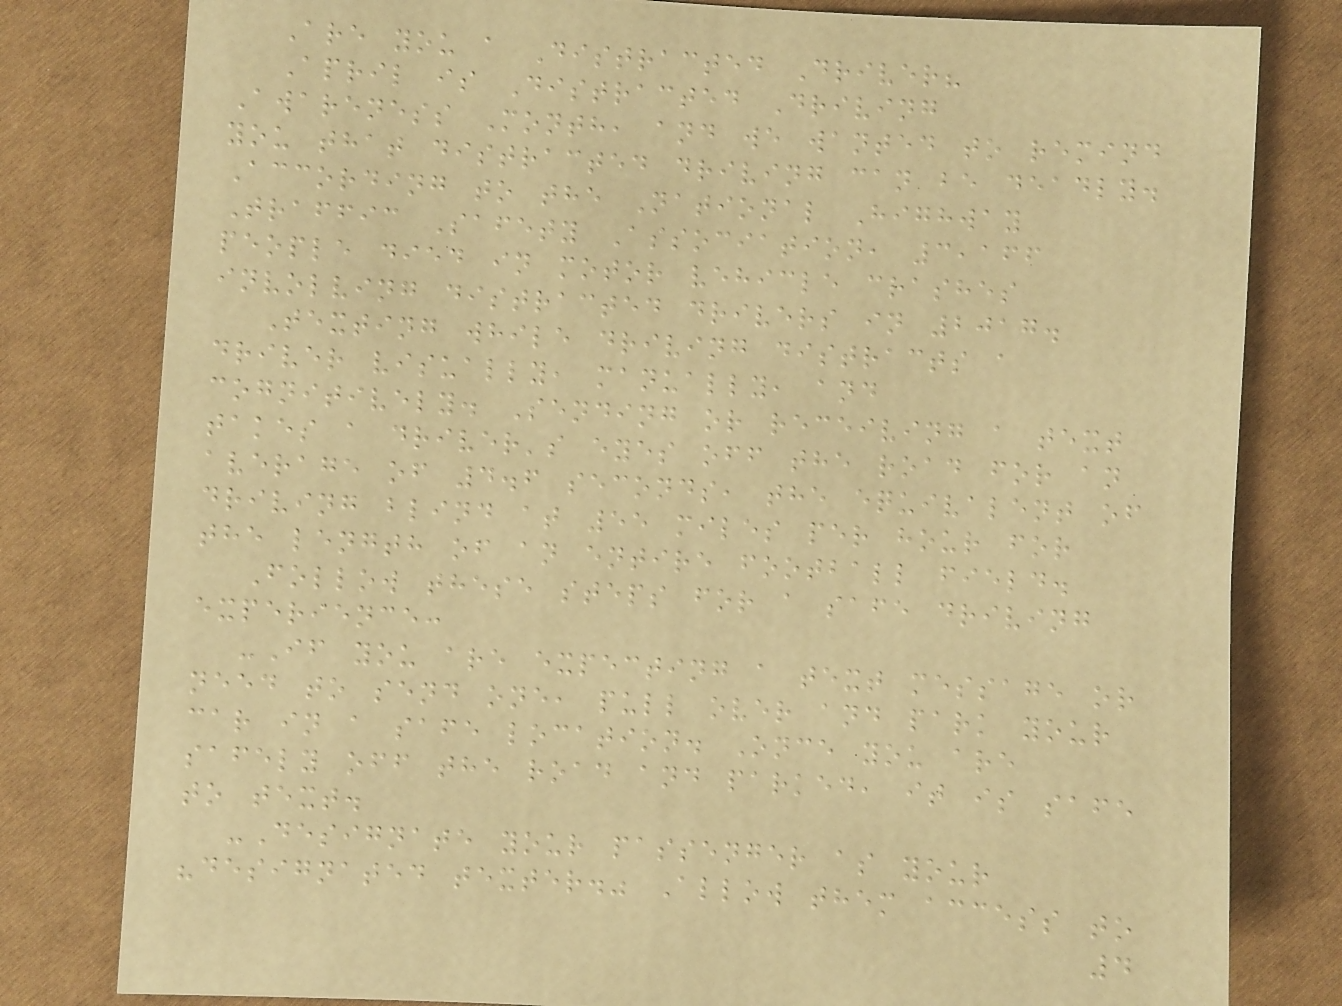Are you a Distracted Driver?
April is Distracted Driving
Awareness Month, and we wanted to remind
you that distracted driving can be deadly.
According to the National Highway
Traffic Safety Association, 3,166
people died in motor vehicle crashes
involving distracted drivers in 2017.
Texting while driving distracts a
driver visually, manually, and
cognitively. Sending or receiving a text
takes a driver's eyes off the road for an
average of 4.6 seconds, the equivalent of
driving blind at 55 miles per hour for
the length of an entire football field.
Follow these steps for a safe driving
experience:
-If you are expecting a text message or
need to send one, pull over and park your
car in a safe location. Once you are
safely off the road and parked, it is safe
to text.
-Designate your passenger as your
"designated texter." Allow them access to
4
